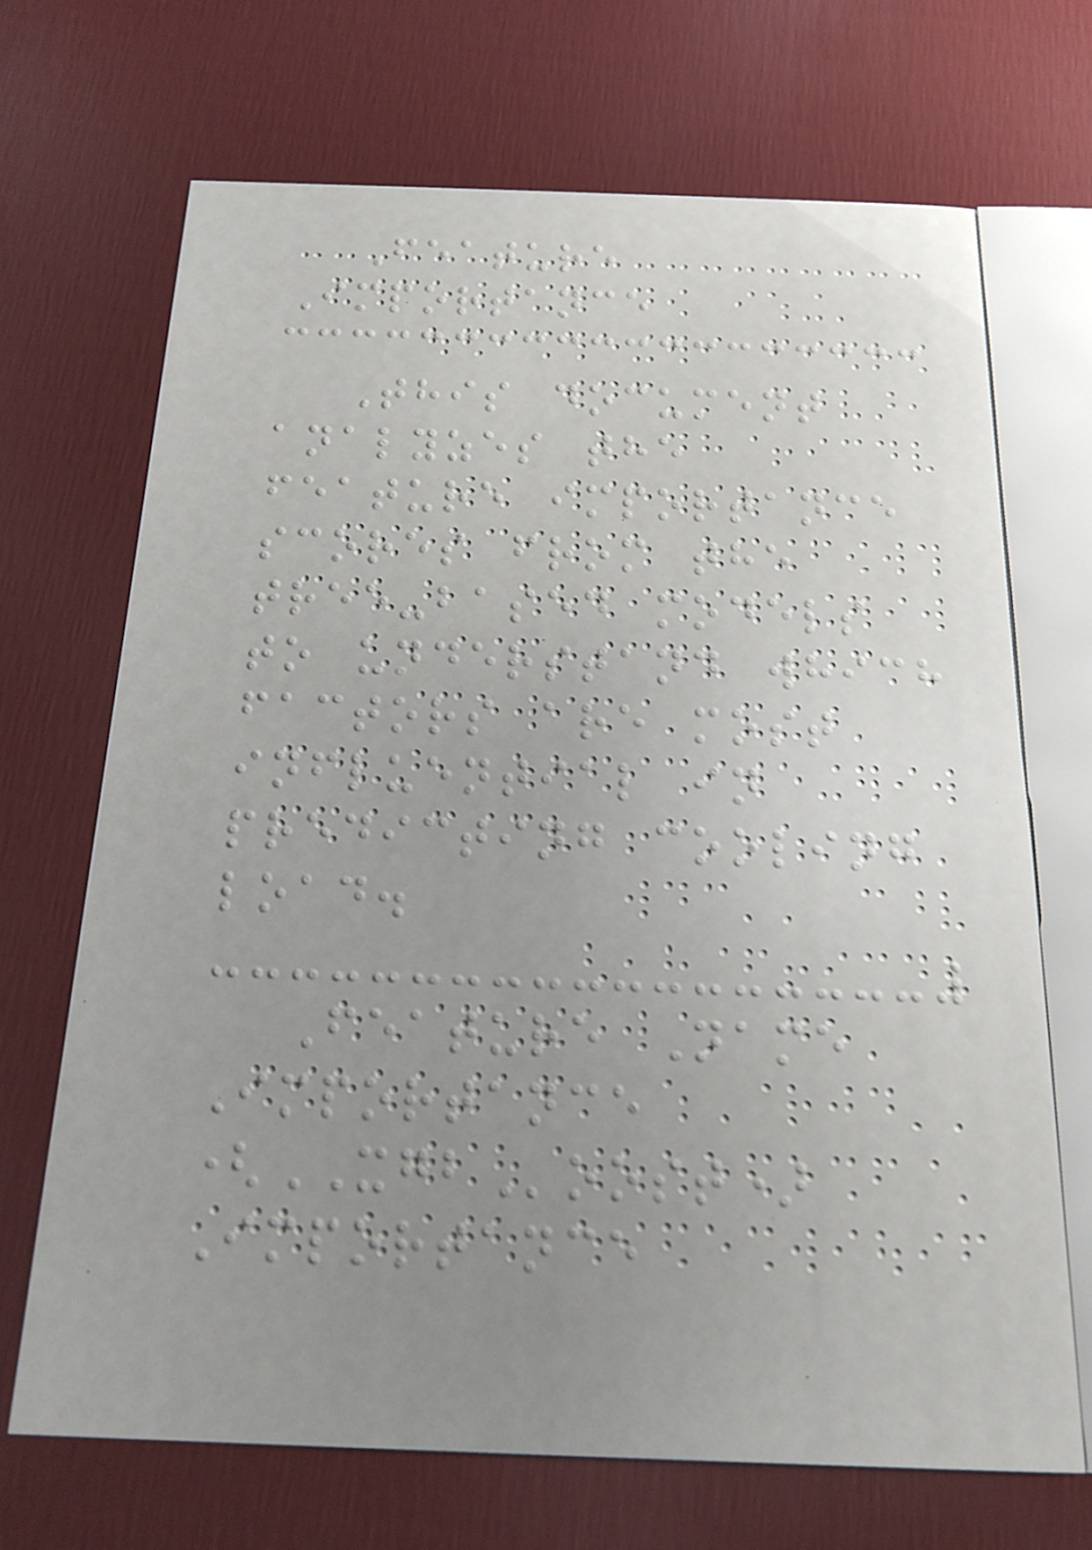Feature
Importance
This document
analyzes the
feature importance
scores from the
tree-based models
to understand which
factors are most
influential in
predicting cooling
load.
Feature Name
Importance
(XGBoost)
Importance
